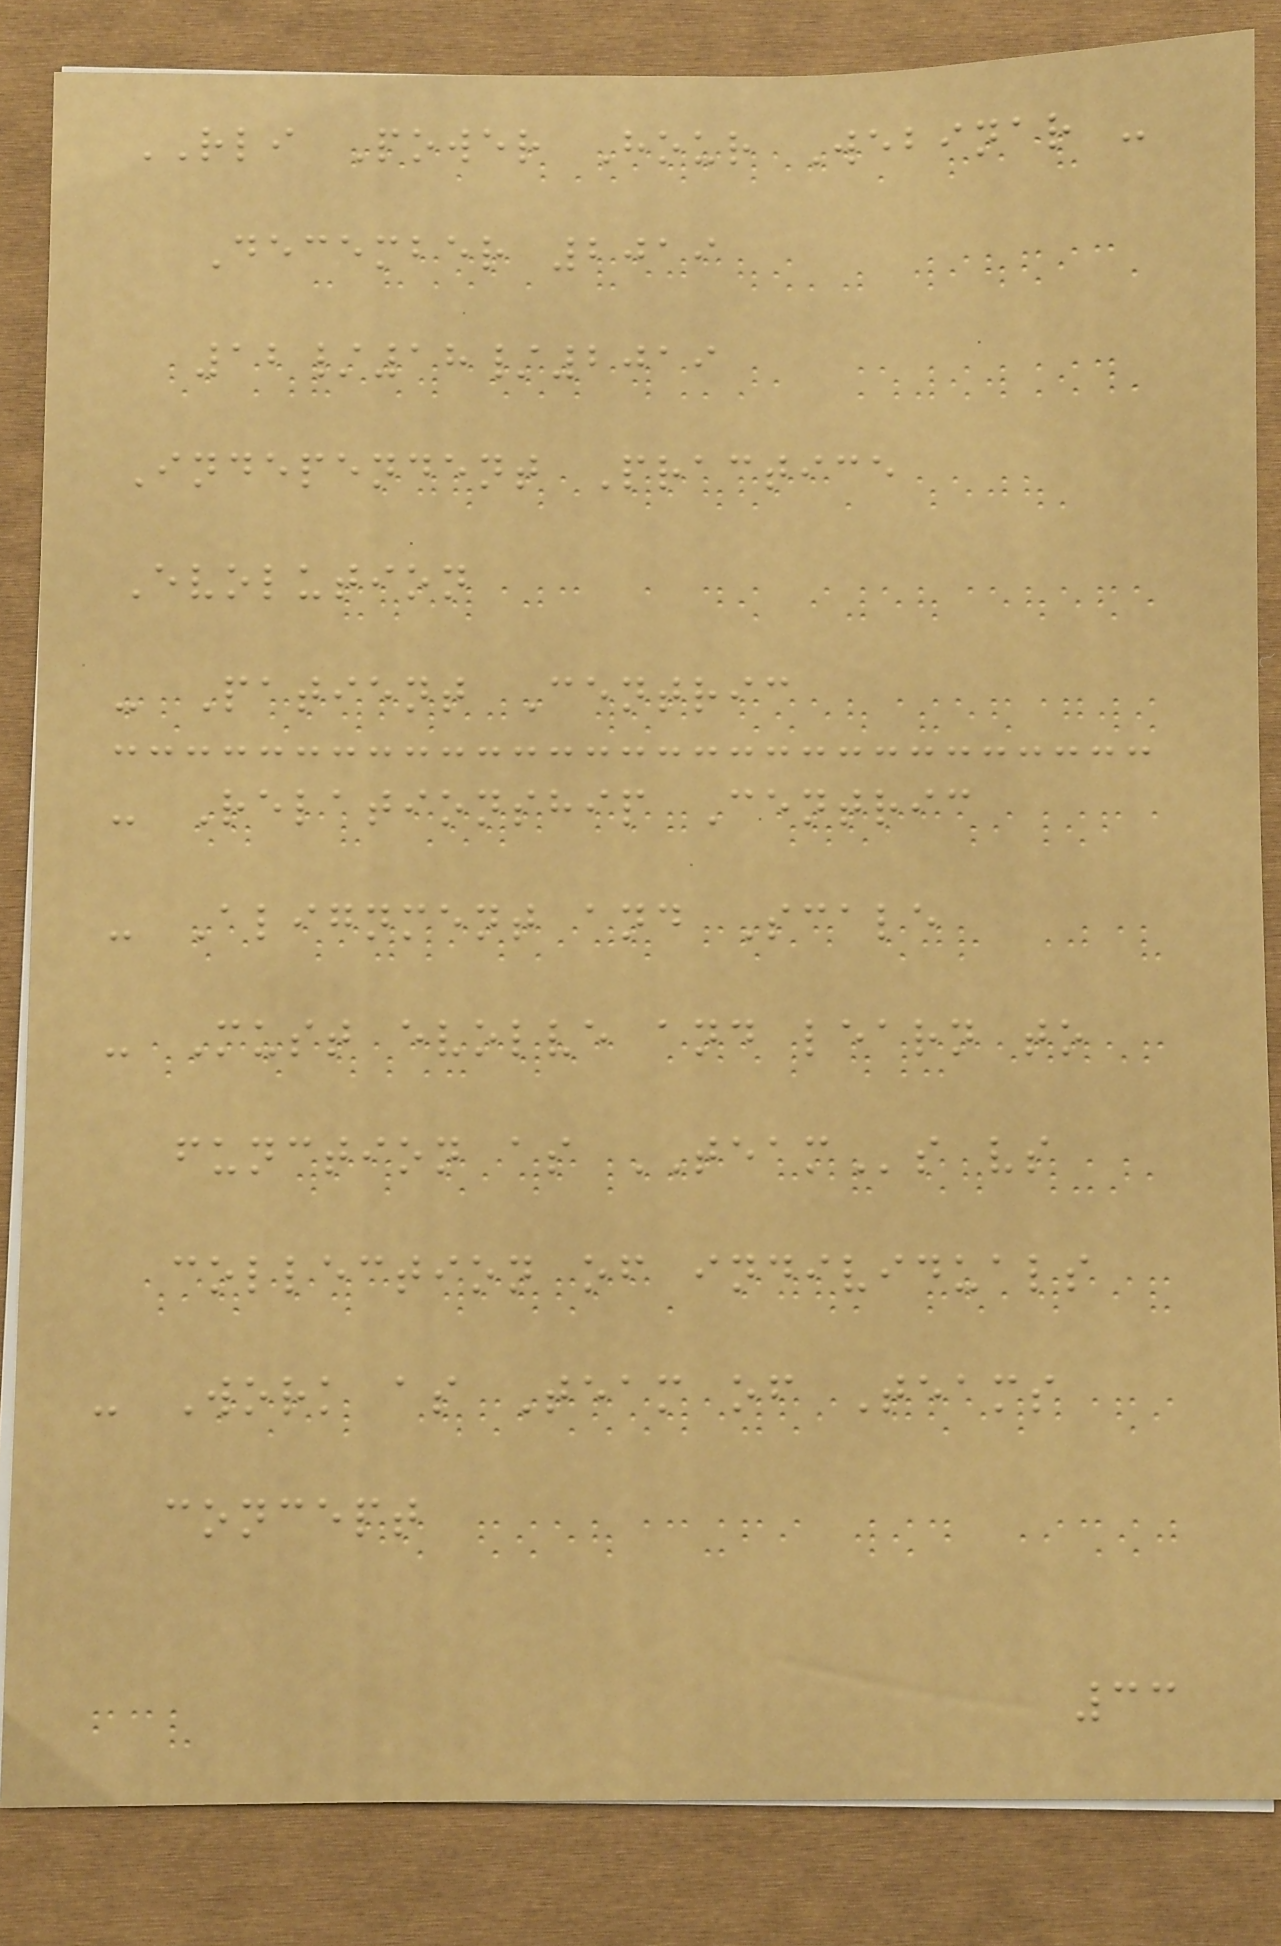RLI Power Hour Webinar -
December 2019
12/18/2019
Independent Practice
Evolution
- Patient Centric
- Relationship Centric
- Alignment and Scale
- Must evolve and learn to
function as TEAMs vs
collection of individuals
- Work as Team of Teams
concept
33
